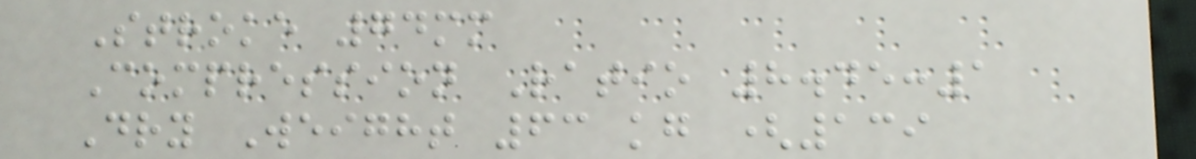Stroke 74mm
Compression Ratio 8.45:1
Dry Weight 63 kg (139
